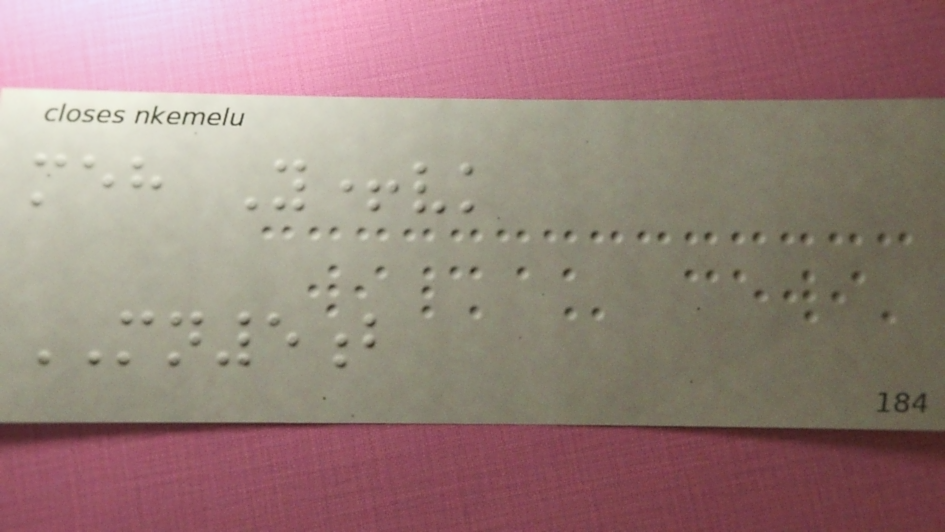meh Y+vk
MN5b
